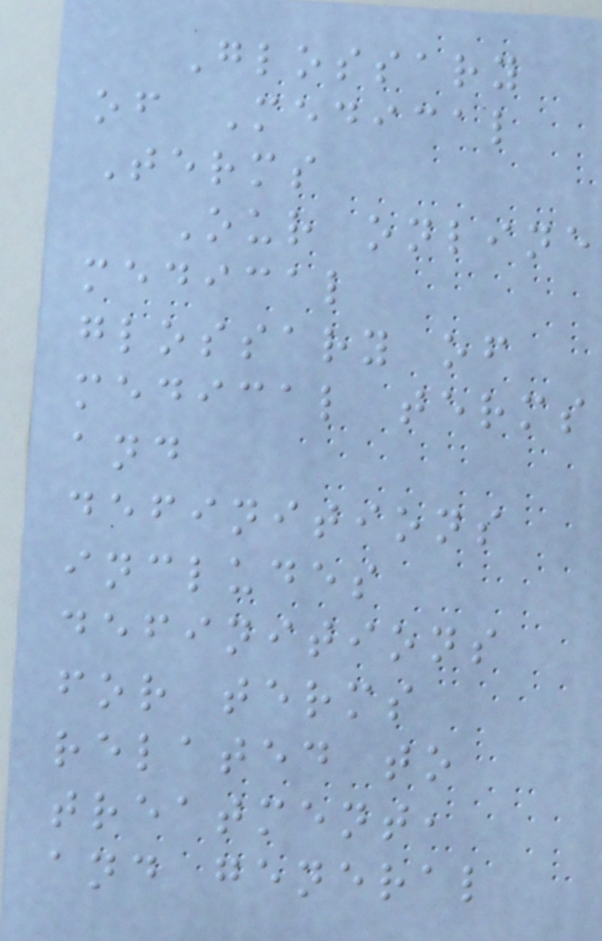Glossary
of Medical
Terms
Our online
medical
glossary of
medical terms
and
definitions
includes
definitions
for terms
related to
treatment,
and general
